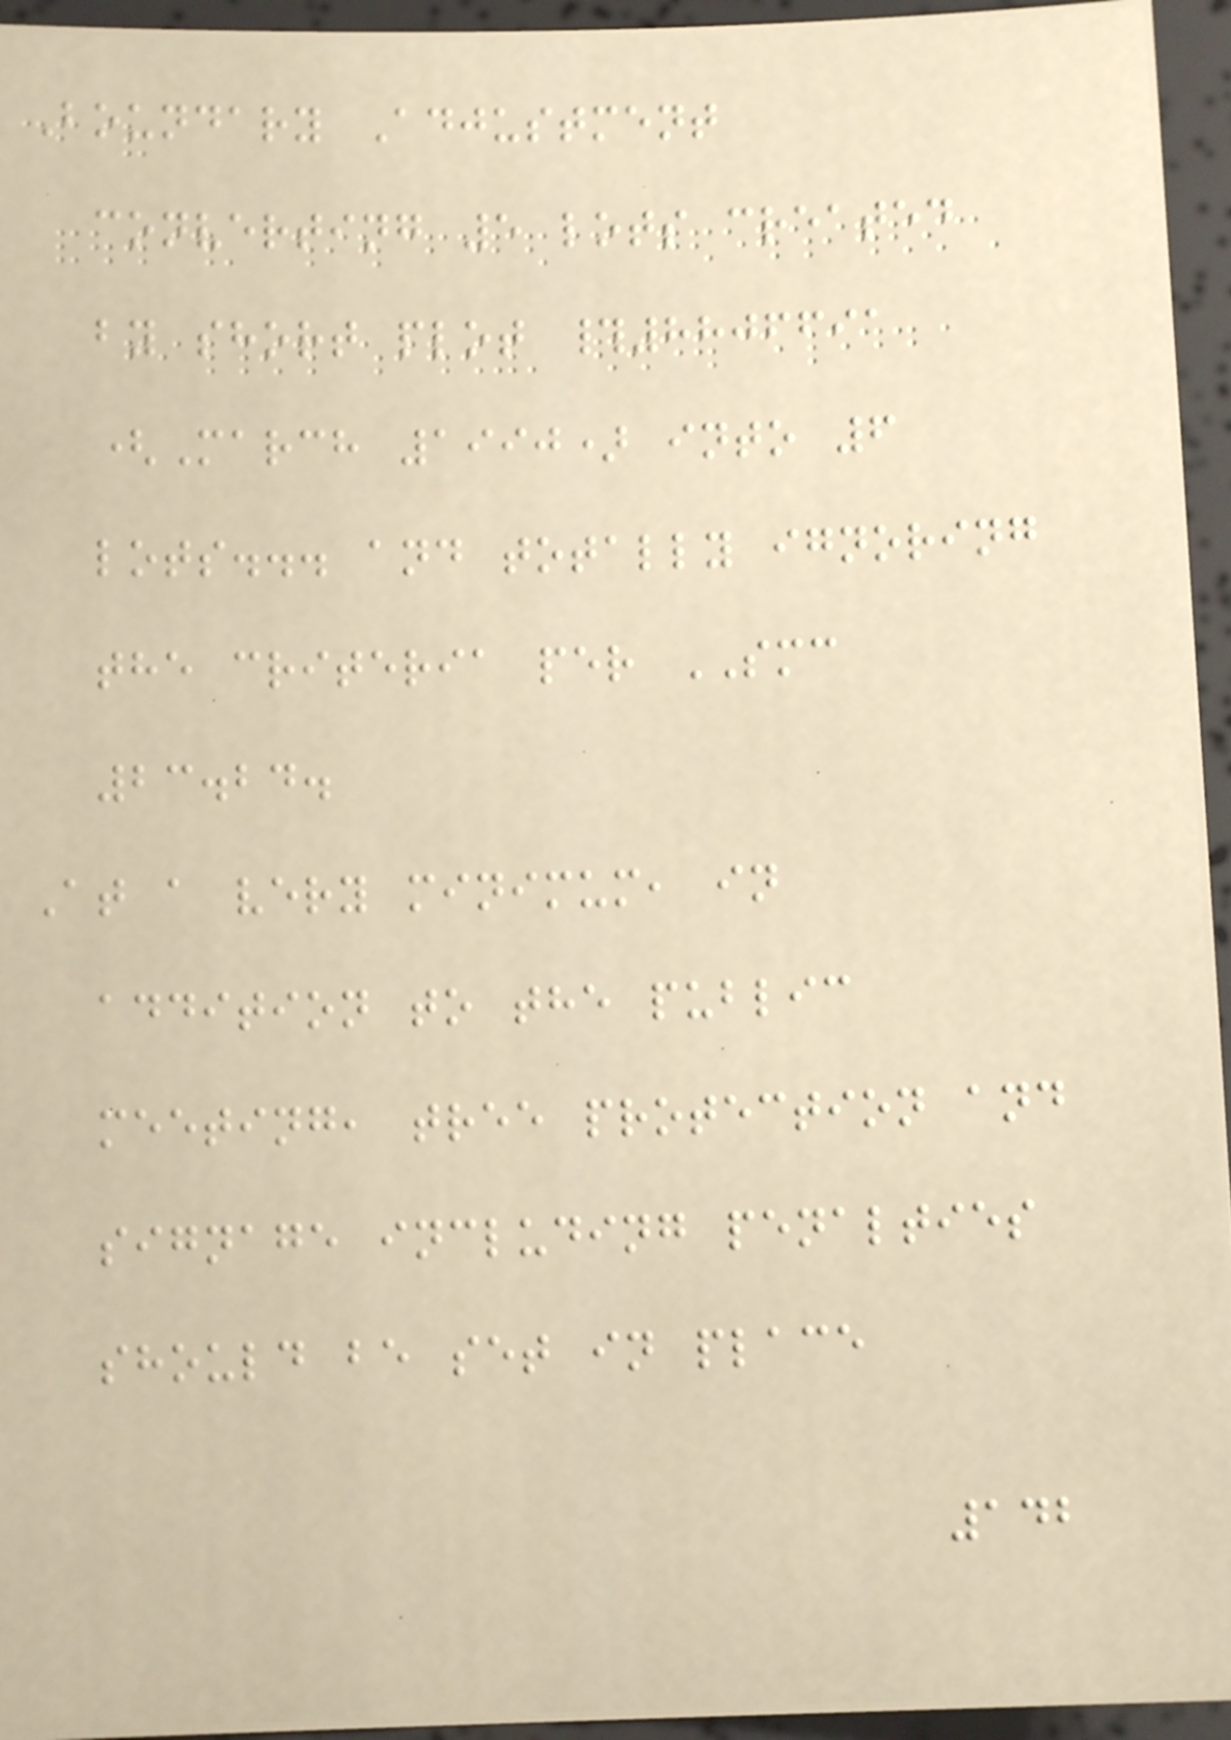Boundary Adjustment
converting 5 lots created
by short plot #8806691
(March 1990) into 6
lots... and totally ignoring
the criteria per SMC
23.24.
At a very minimum, in
addition to the public
meeting, tree protection and
signage including penalties
should be set in place
142
